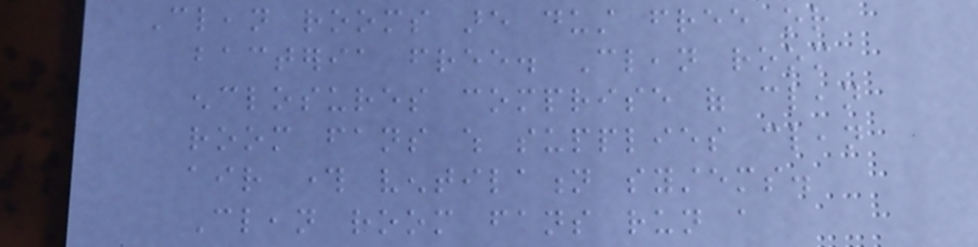Clean rooms are dust free or
bacteria free. Clean room
enclosures comprise of clean
room fans which supplies clean
air through ventilation systems.
Clean room fans run a
